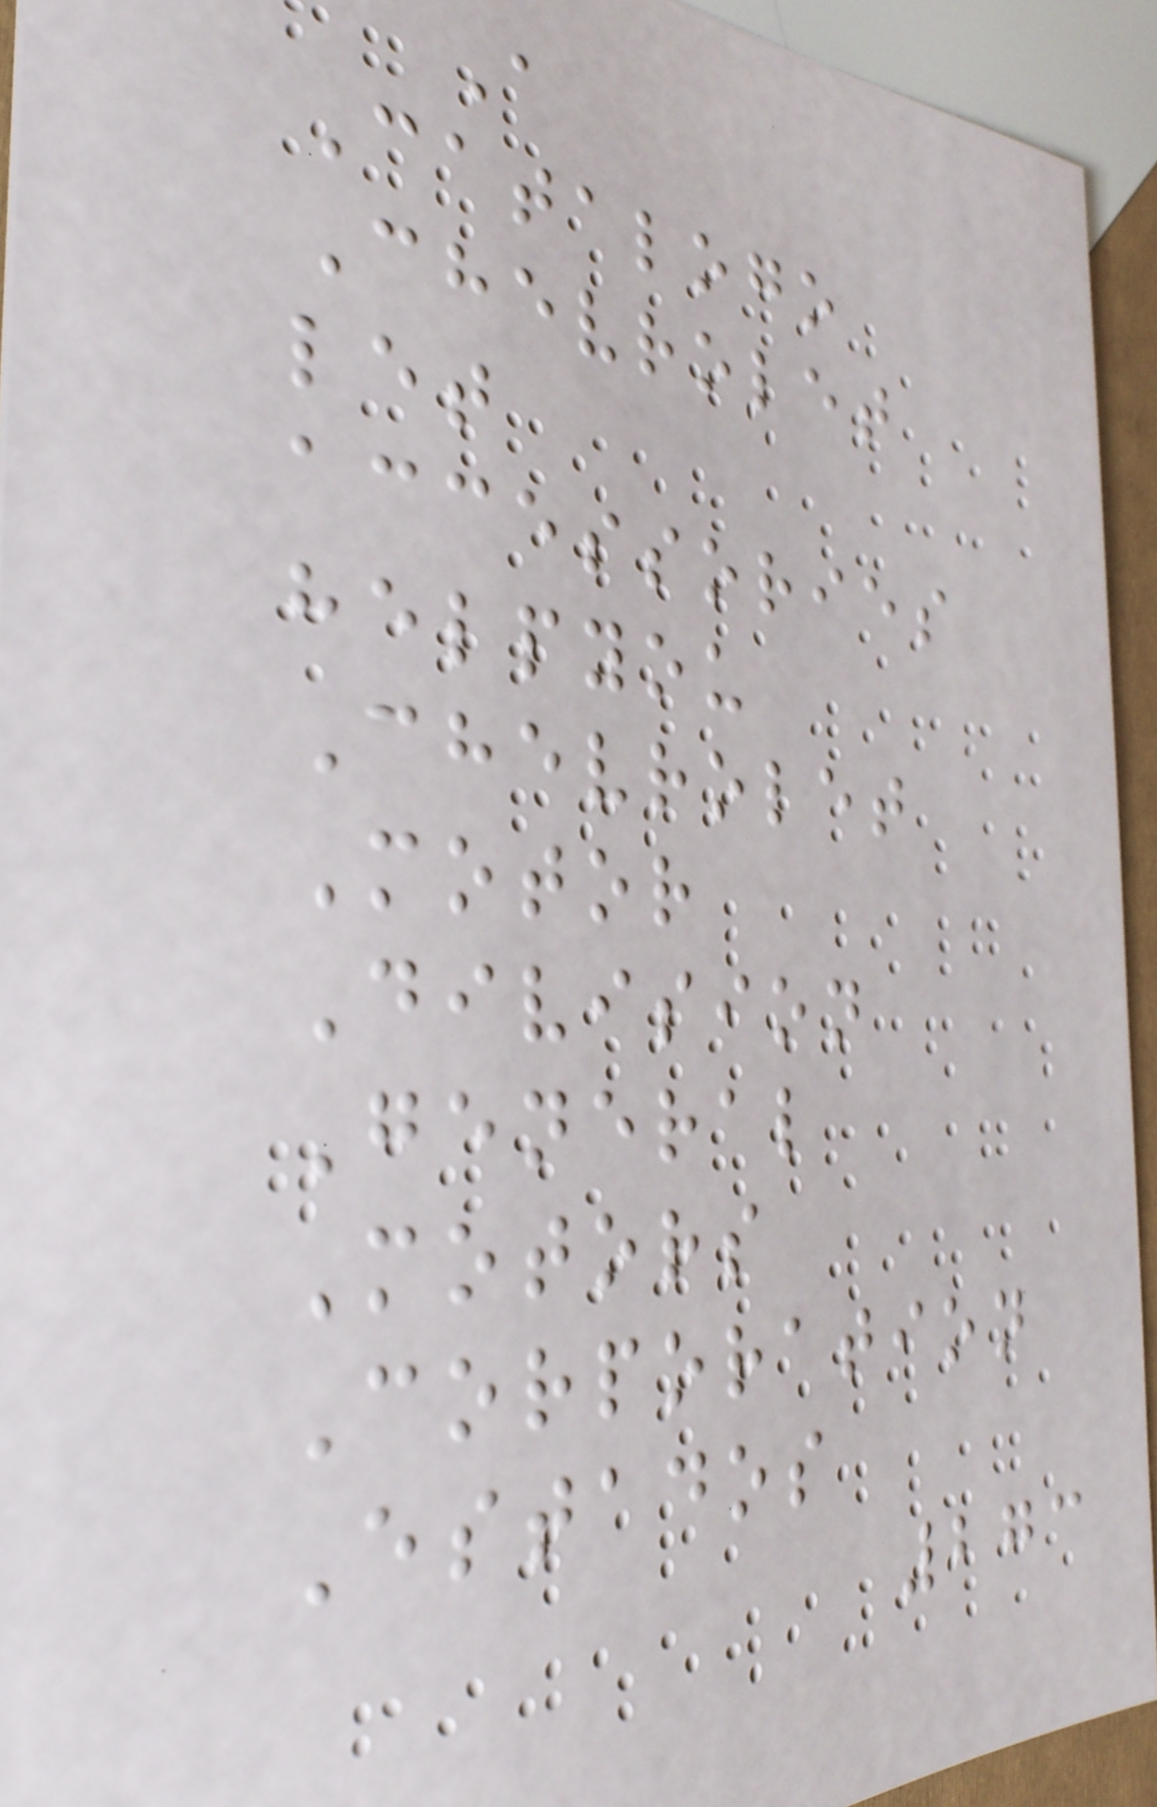A
Catalogo
Chevrolet
let
accessories
helpyou
Chevrolet
Motor
Division
General
Motors
Corporation
Estados
273
